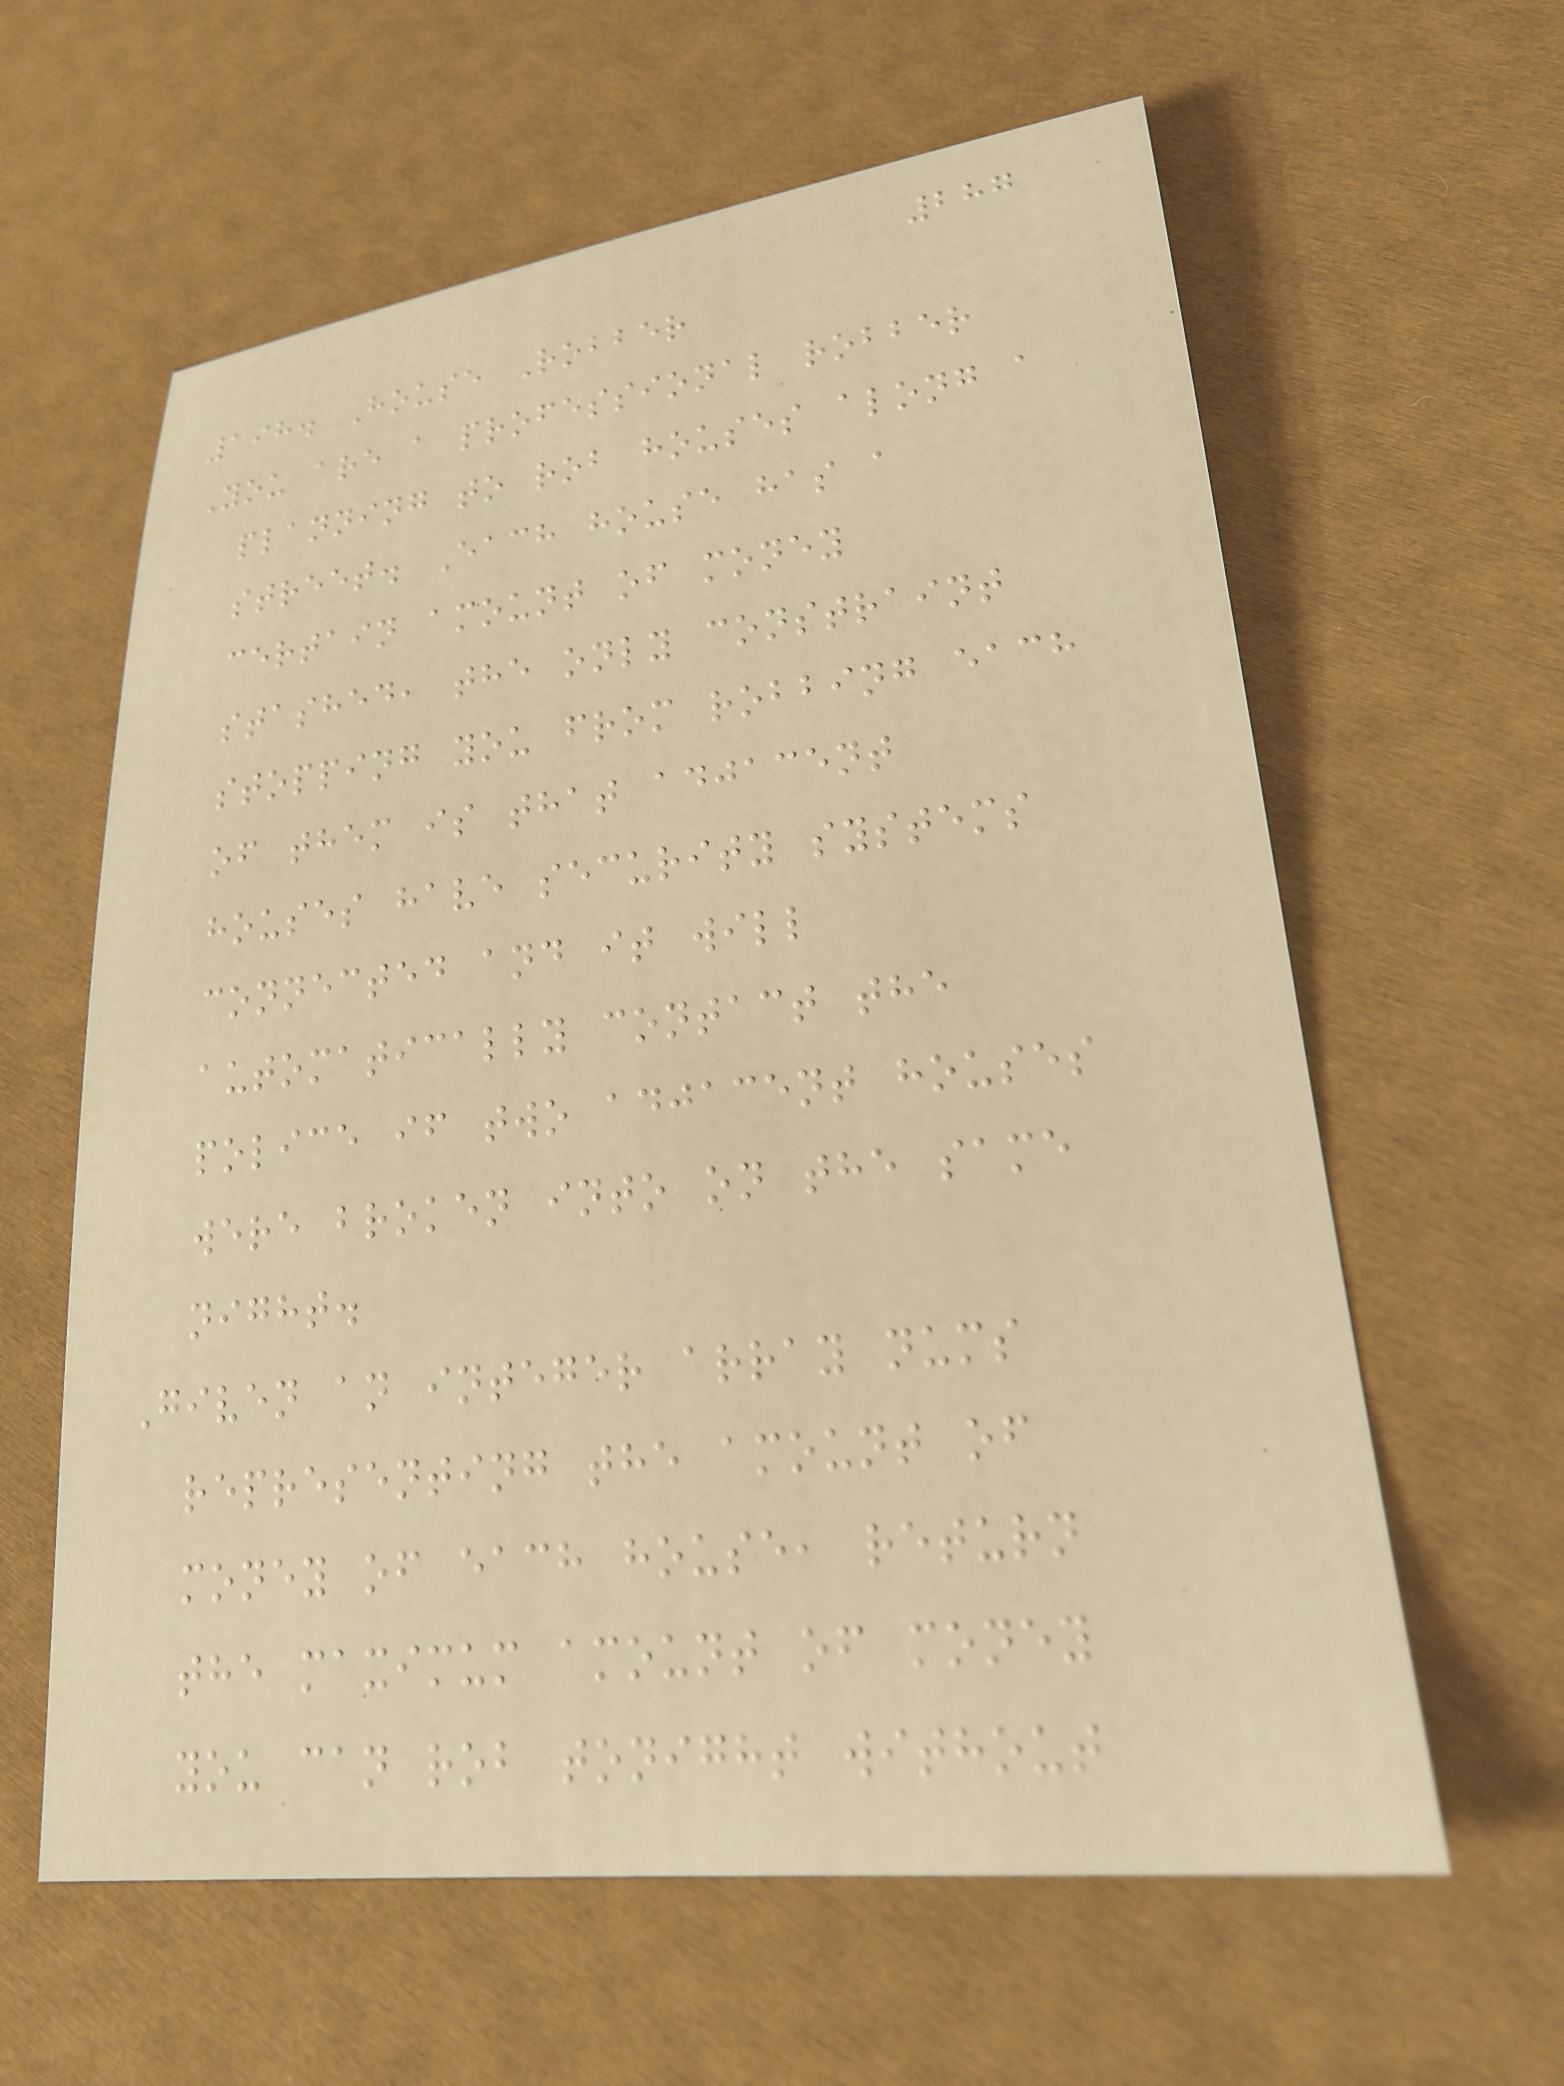287
198. House Robber
You are a professional robber
planning to rob houses along a
street. Each house has a
certain amount of money
stashed, the only constraint
stopping you from robbing each
of them is that adjacent
houses have security systems
connected and it will
automatically contact the
police if two adjacent houses
were broken into on the same
night.
Given an integer array nums
representing the amount of
money of each house, return
the maximum amount of money
you can rob tonight without
